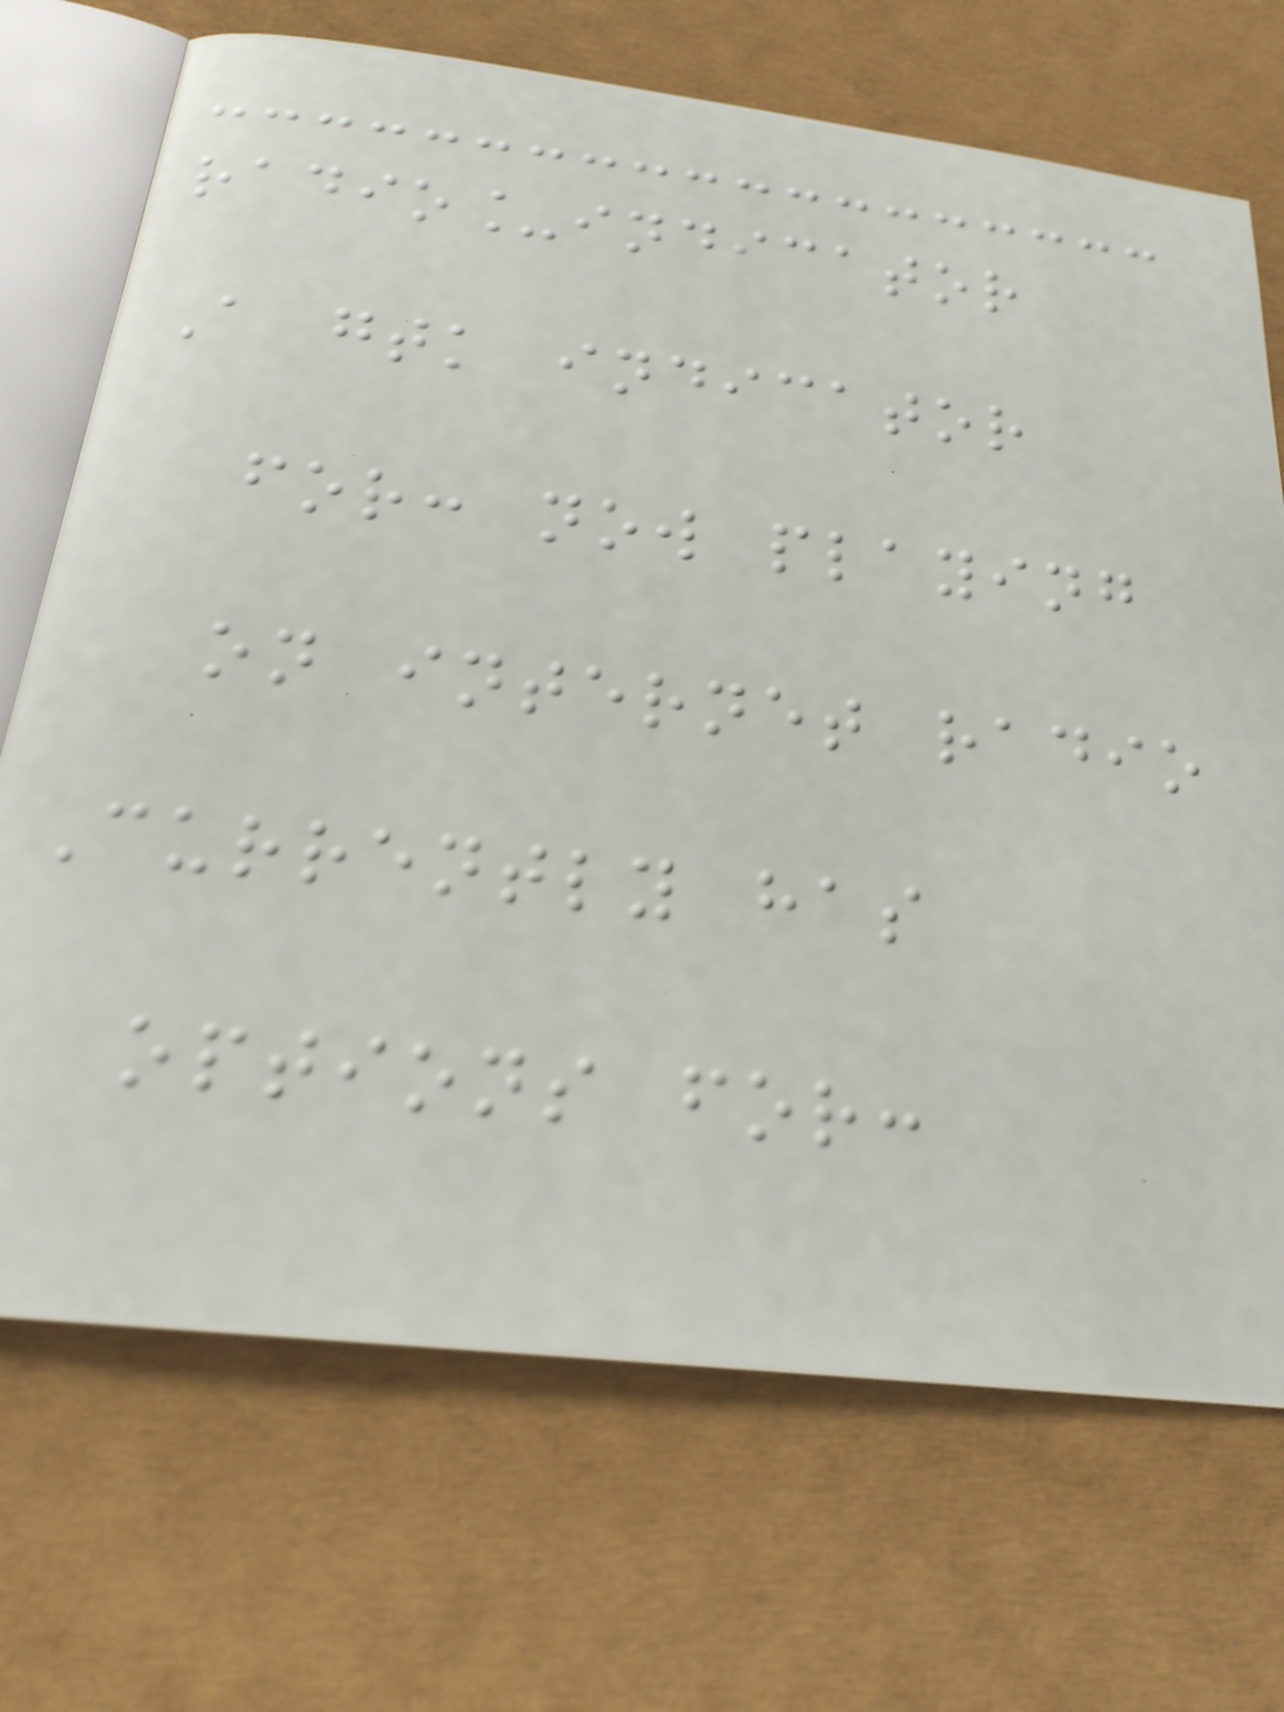radio_indicator
A gtk indicator
for: now playing
on internet radio
Currently has
options for:
